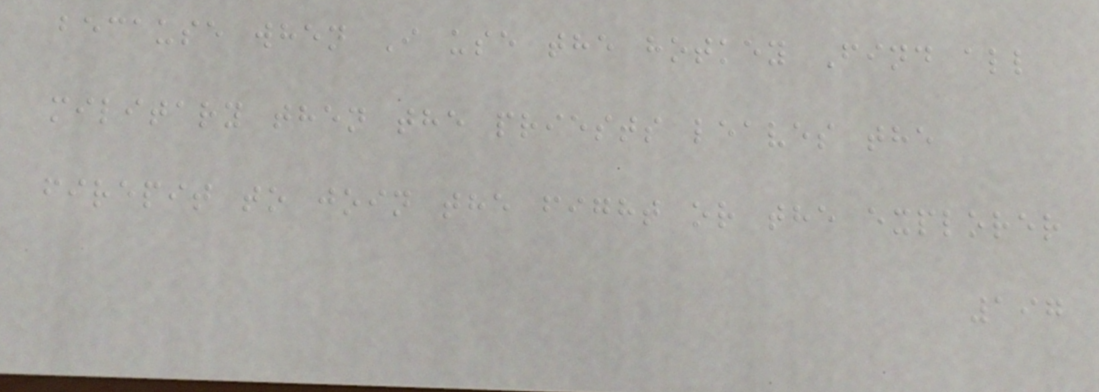because when I use the hotkey Find all
military then the priests leaves the
firepit to join the fight or the explorer
197
